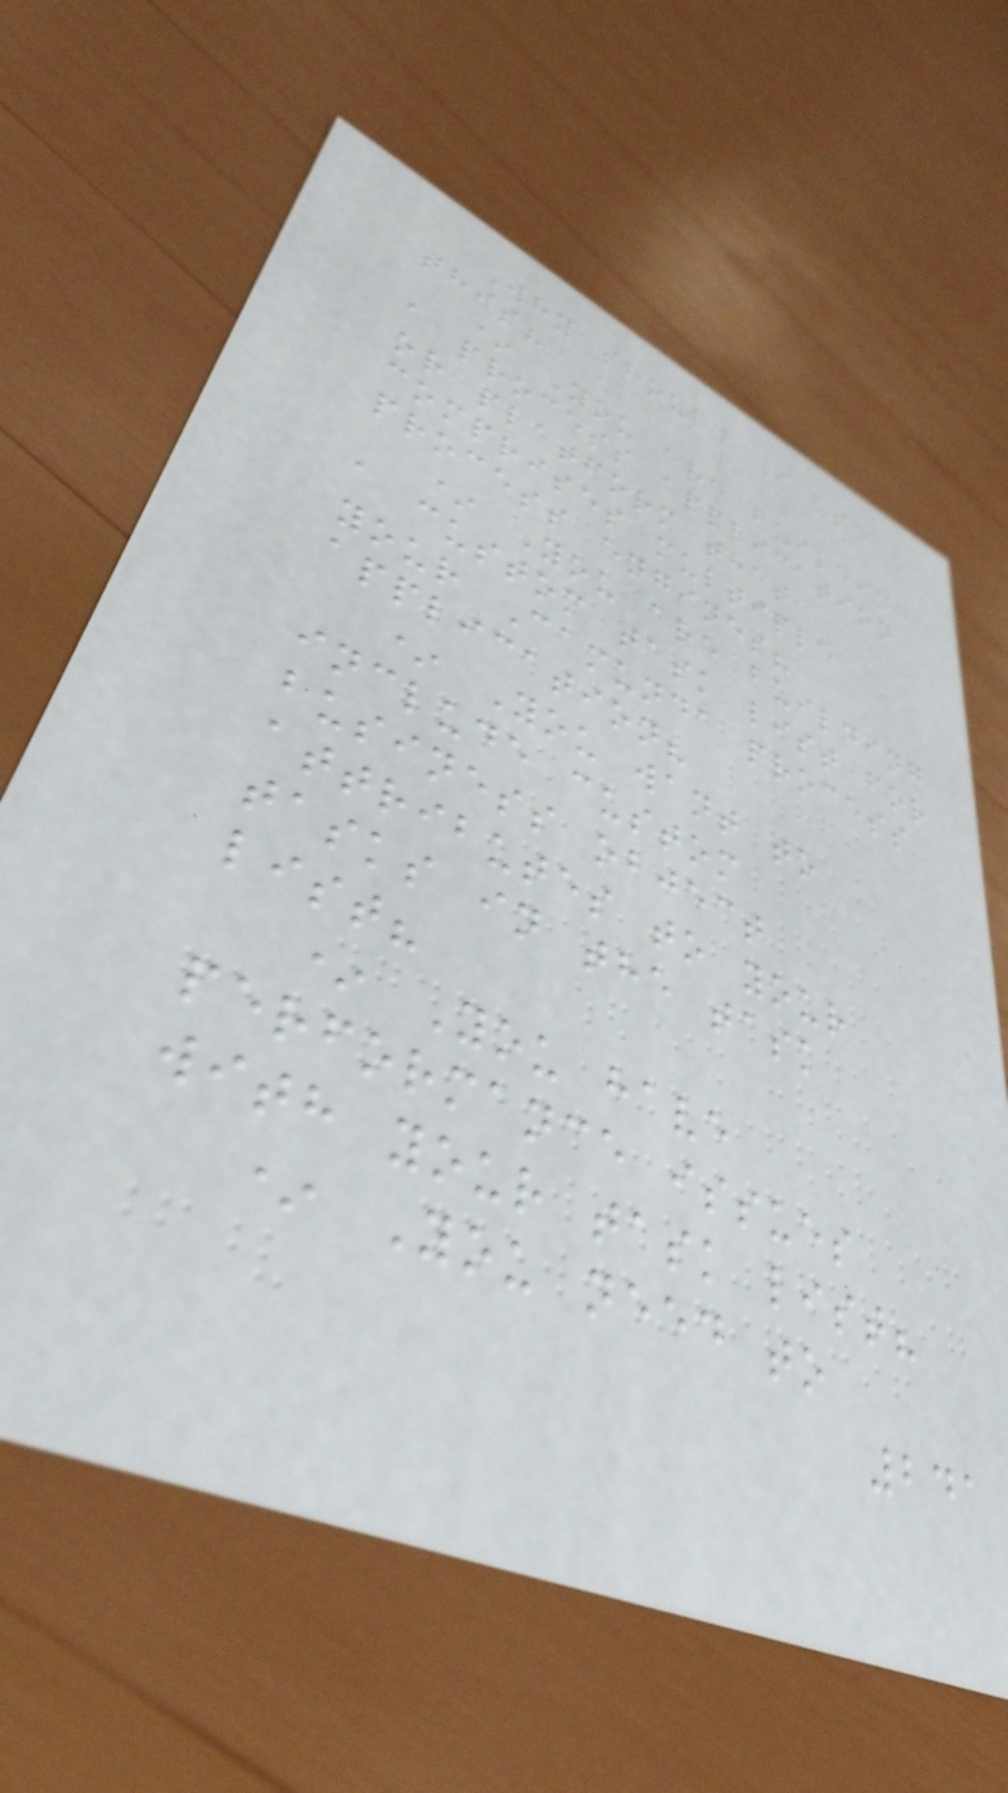Why should I use
this?
* You are building
a process application
or platform that
comprises multiple
process engines?
* You are building
a custom task list for
your Camunda process
application?
* You want to
include custom
business object
attributes to your
tasks in the task
list?
* You have
performance issues
with your task list?
* You need to
241
